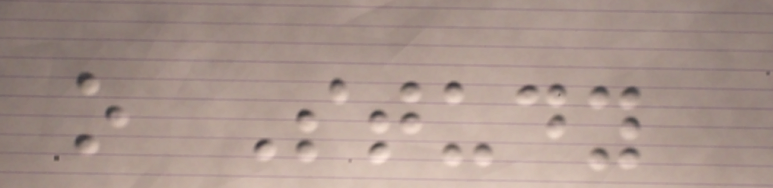o Study
